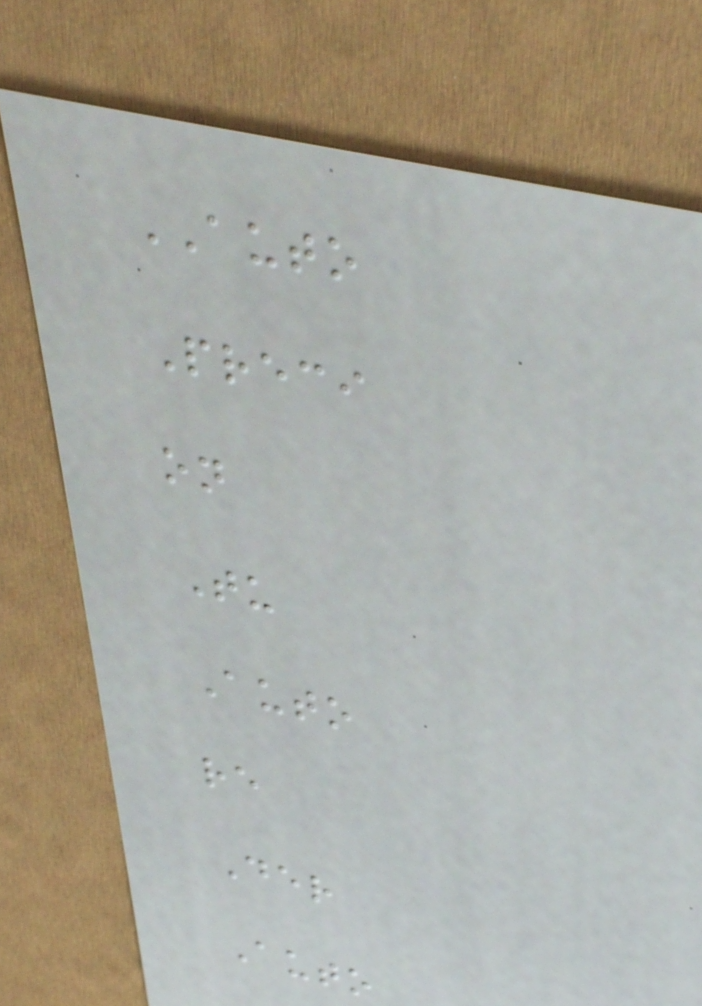AUTO
Preci
on
Tu
Auto
re
Der
Auto
